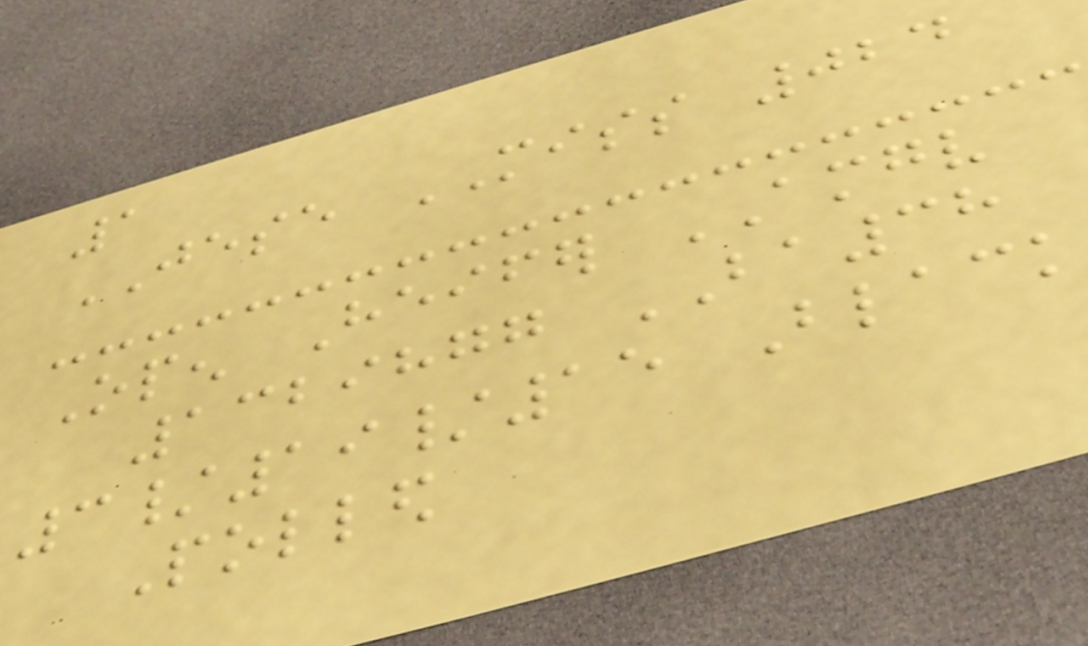1
JESE MISS 024
Open Heifer AMGV
1329877 BA38
3/19/15 Black
Polled
